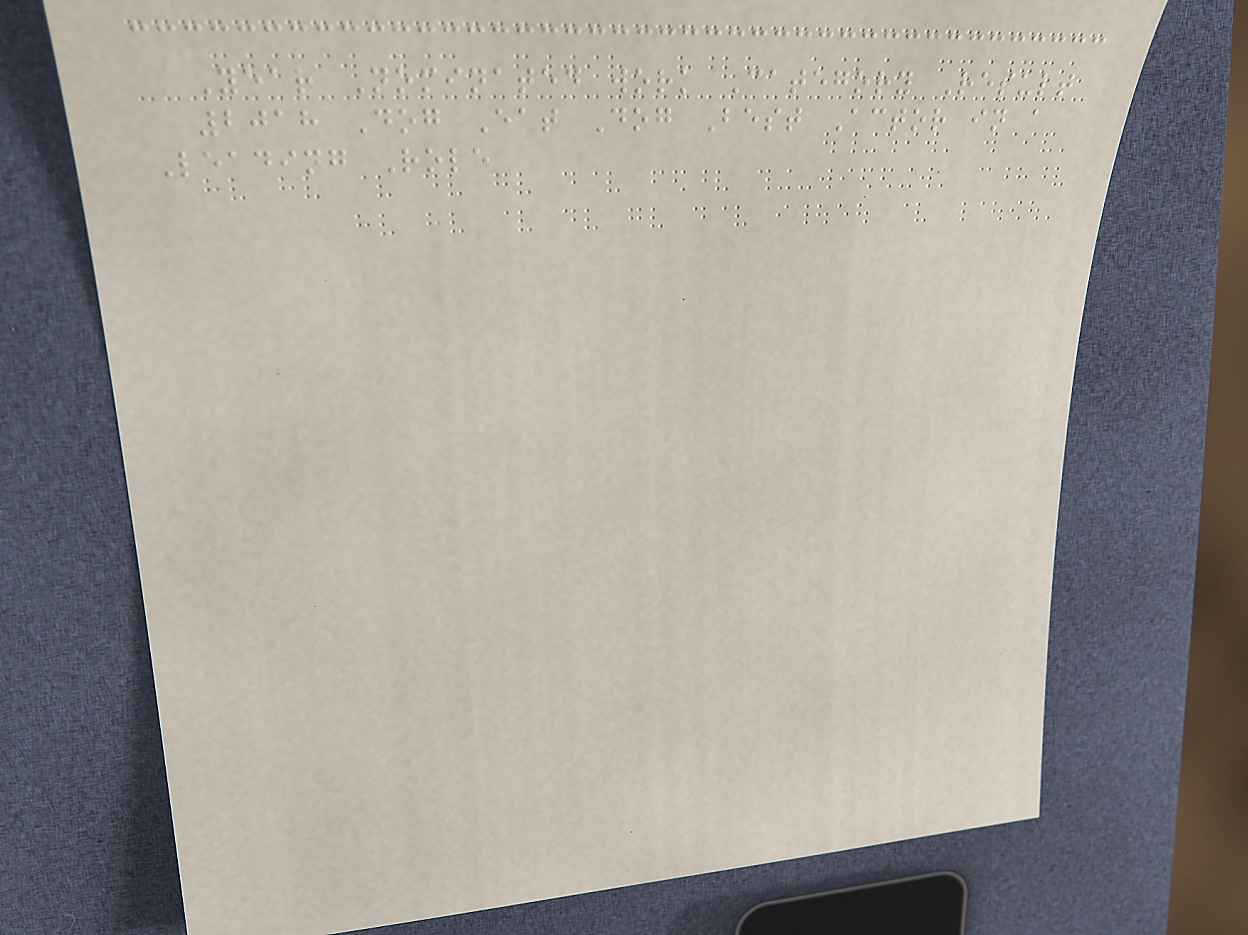Year Nominated work Category Result
2018 Dog Eat Dog Best Actor in a
Leading Role
